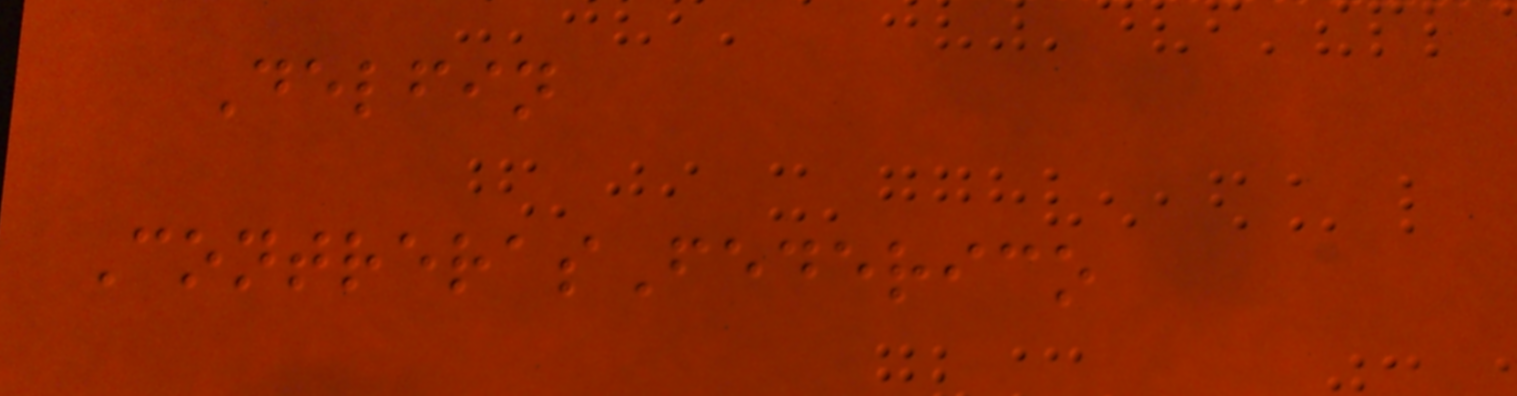Delfin
ContrerasFederico
